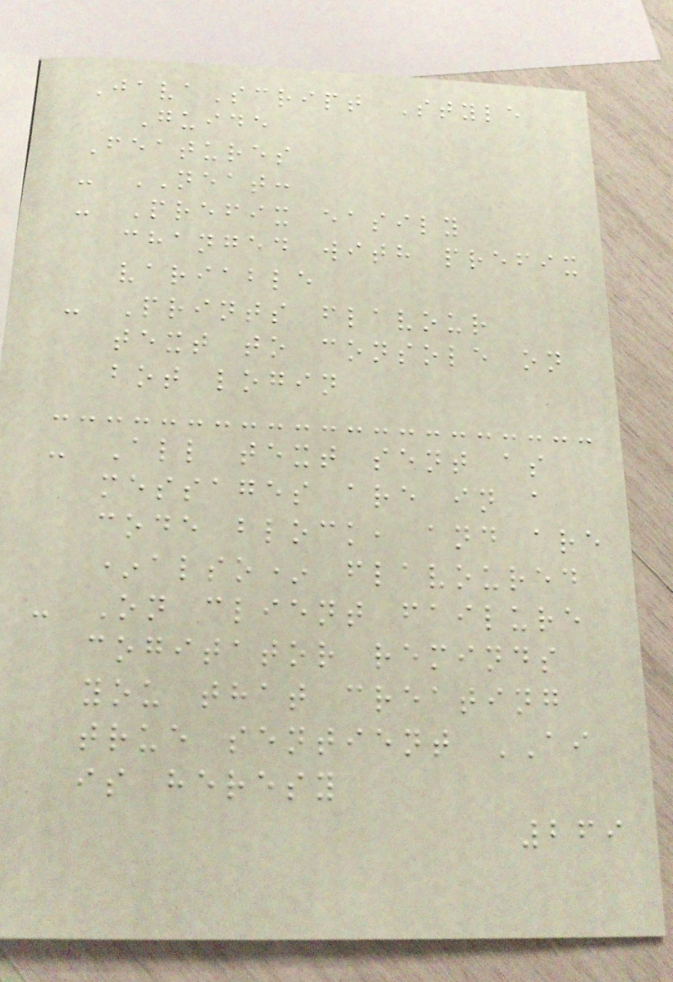JavaScript Style
Guide
Features
- NEAT:
- Prefix easily
changed with prefix
variable
- Prints flavour
text to console on
bot login
- All text sent as
messages are in a
code block, and are
*also* flavoured
- On client failure
cogitator reminds
you that creating
true sentient AI
is heresy
269
